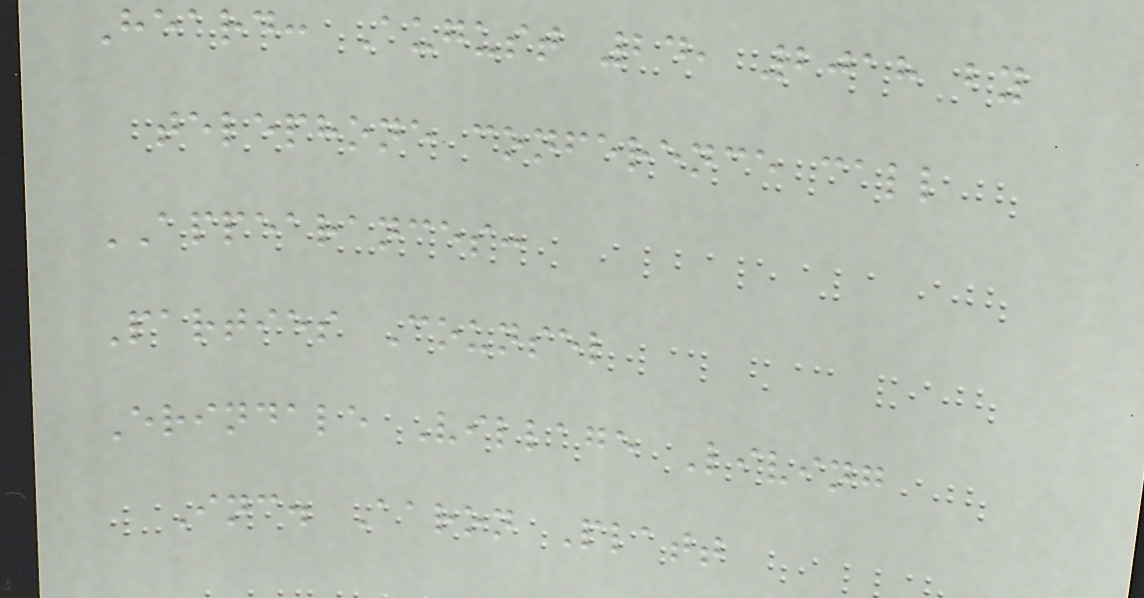Heard: August 24, 2018 by
telephone conference call
APPEARANCES:
Parties Counsel
Erindale Village Living
Inc. Aaron Platt
